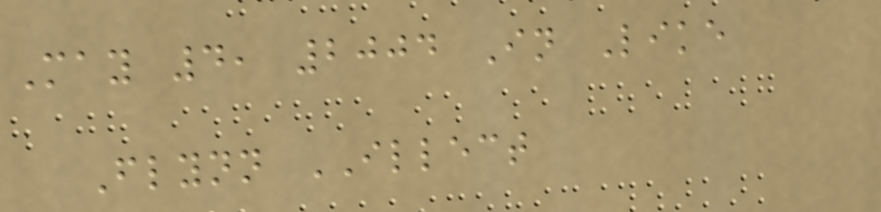May 4, 2004 In Like
Flynn ILLECT
